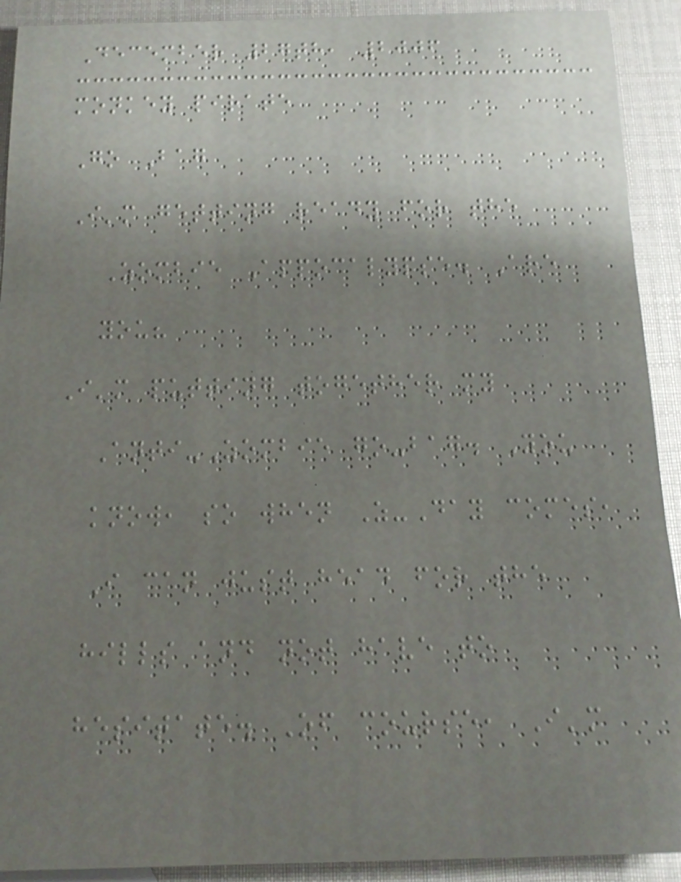December 27th, 2006
monkey pirate
Go Bag
I'm getting ready for the
Zombie Appocalypse. Are
you?
I'm putting together my
Anti-Zombie go-bag. You
know, so when Z-Day comes,
I can just head for the
hills and not have to
hesitate. Of course, I'm
